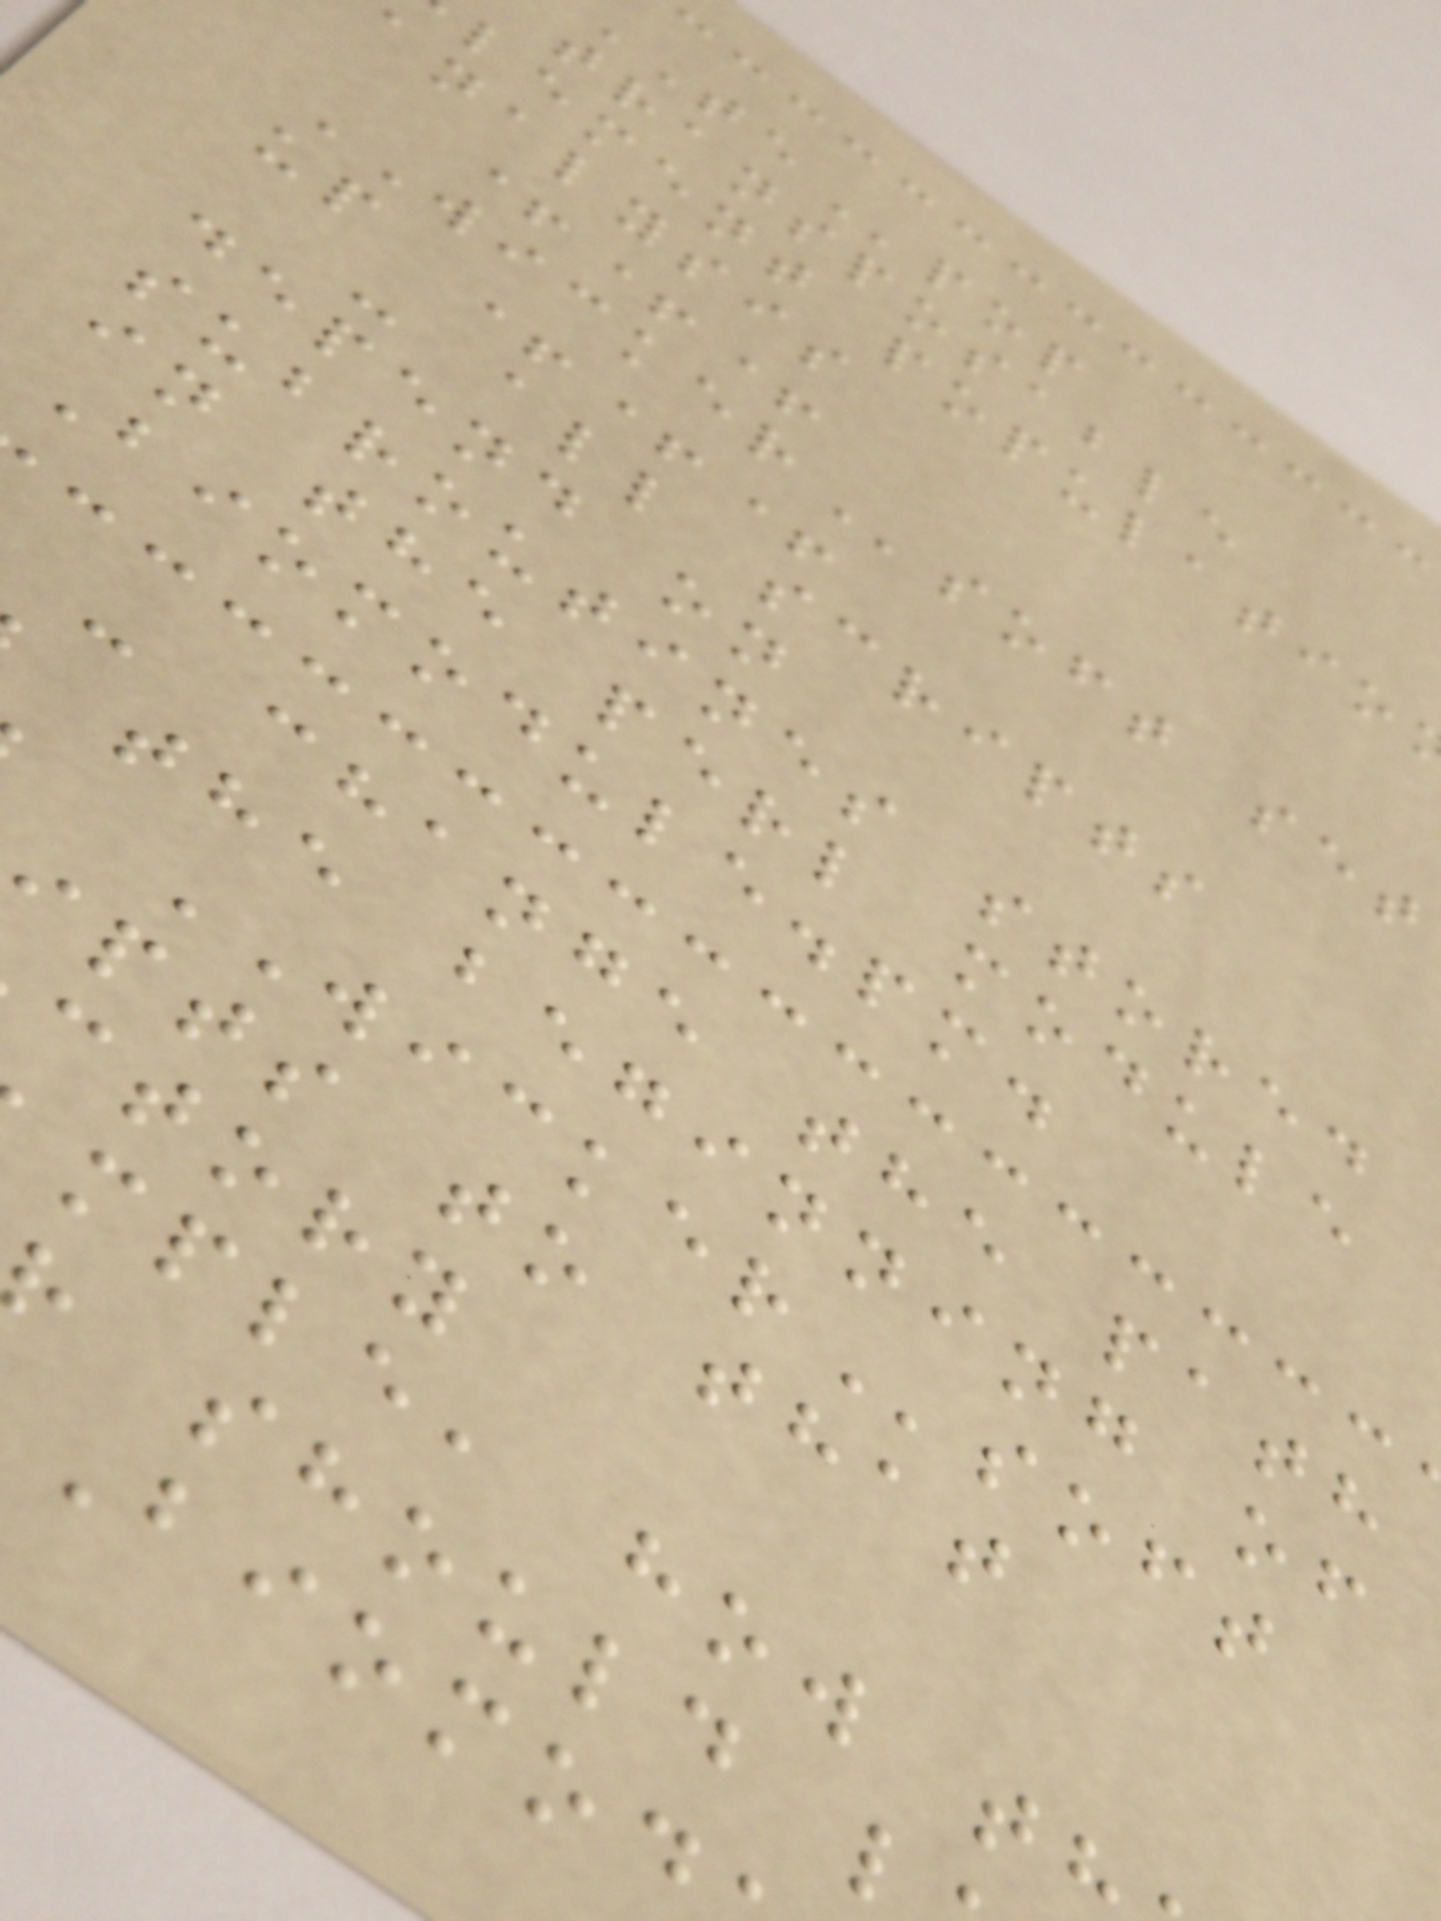transposable
lement populatio
analysis
+++
WICKERsoft set
up +++
- all scripts
depend on
subroutines stored
in the perl module
Biomodule.pm.
- change the path
the beginning of
WICKERsoft
pts to that
ctory
mple, how t
should
Biomod
